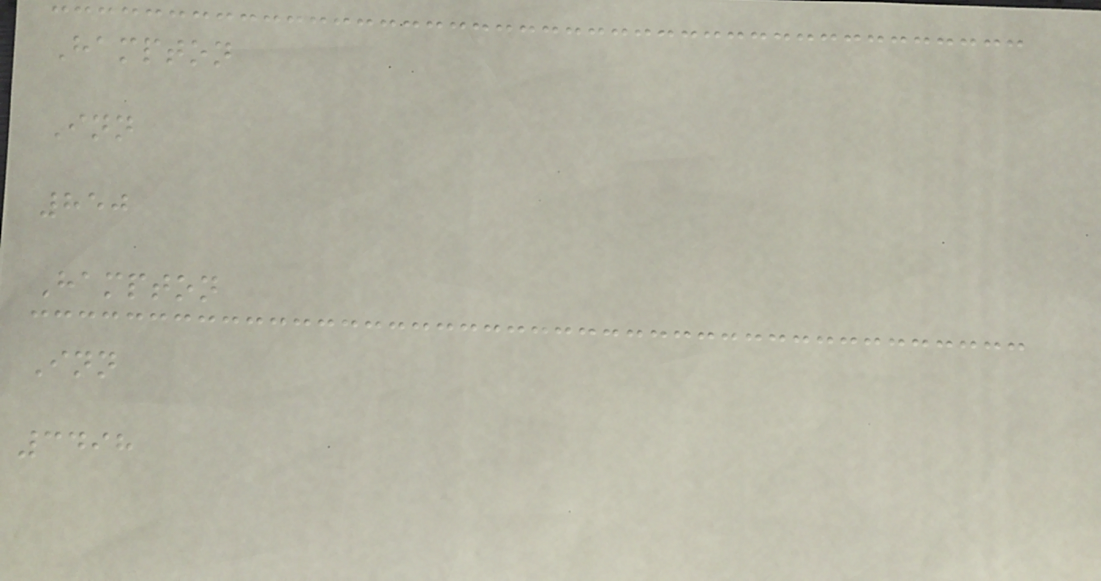Hampton
Inn
850
Hampton
Inn
3498
